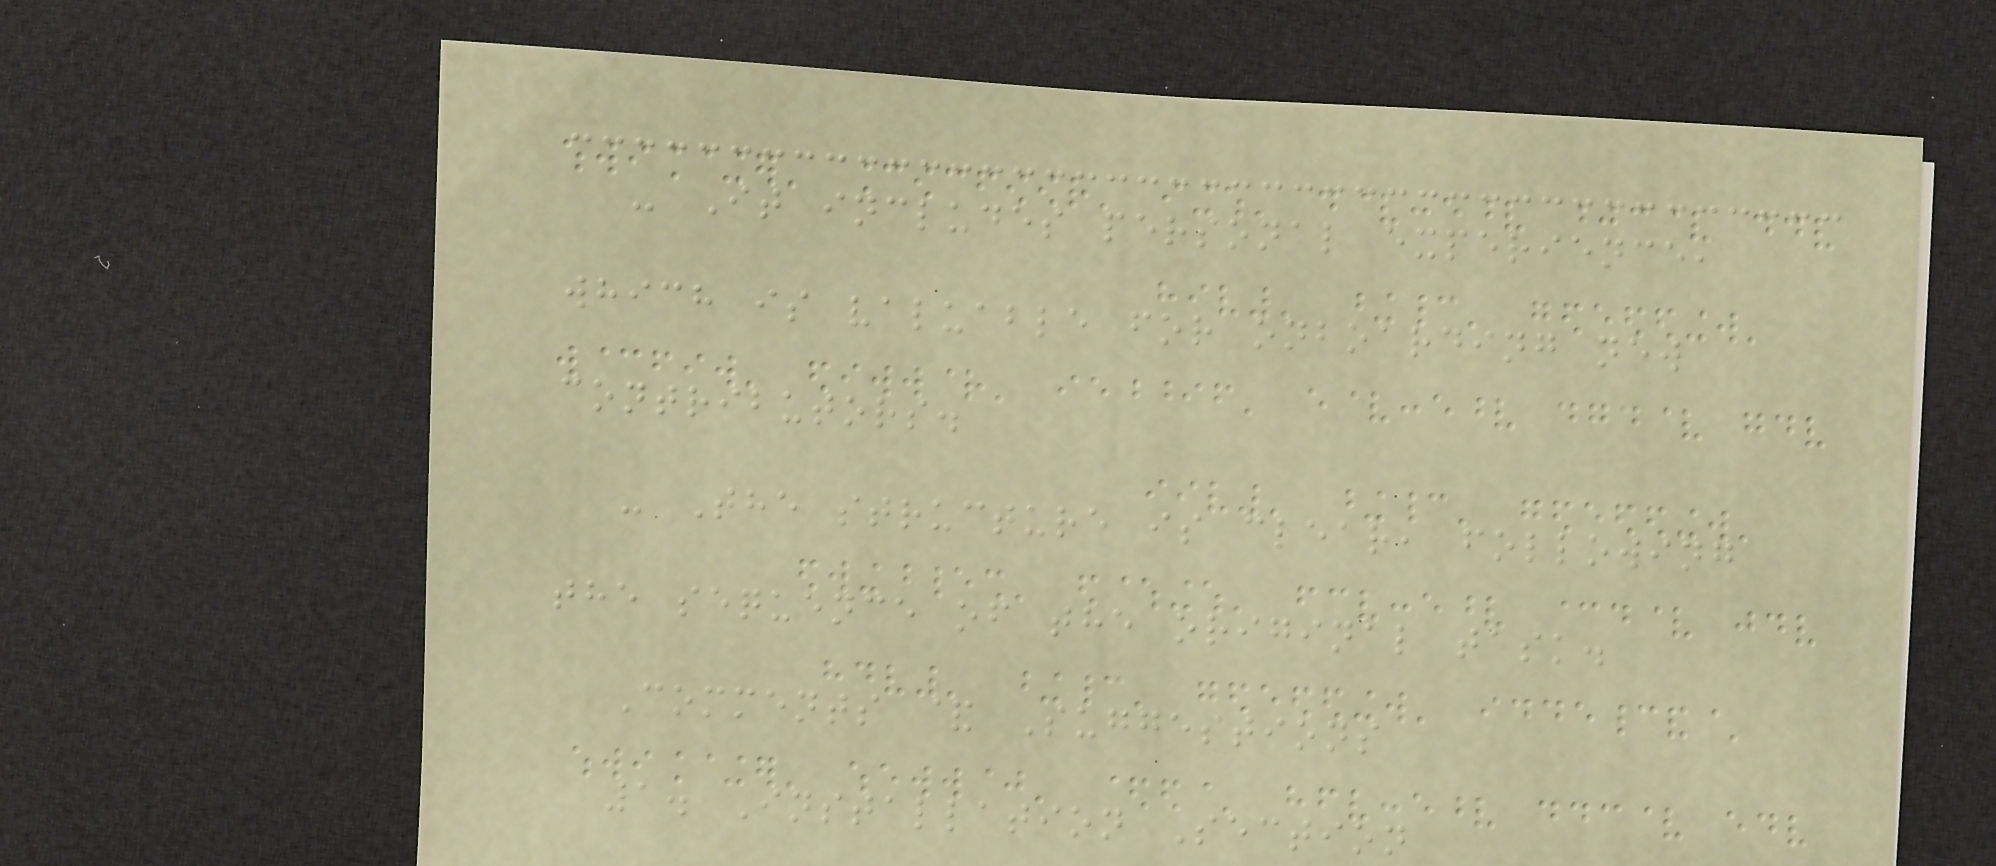- It includes personal experience,
which is valuable for onboarding new
contributors.
- The structure is clear, following
the sequence of the original task.
Comments & Suggestions
1. Installation Section
